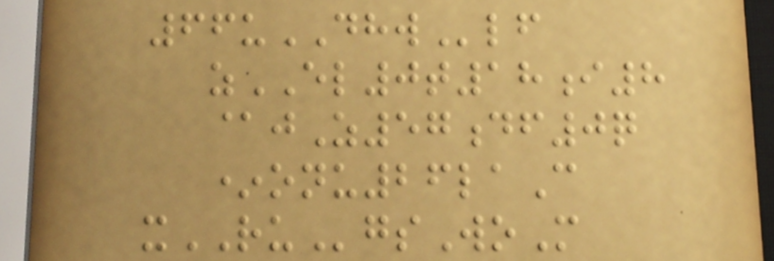66uDHWlf
zEL0t18i8
@jZ57df0q
*onu26laC
xRUgsWoM
